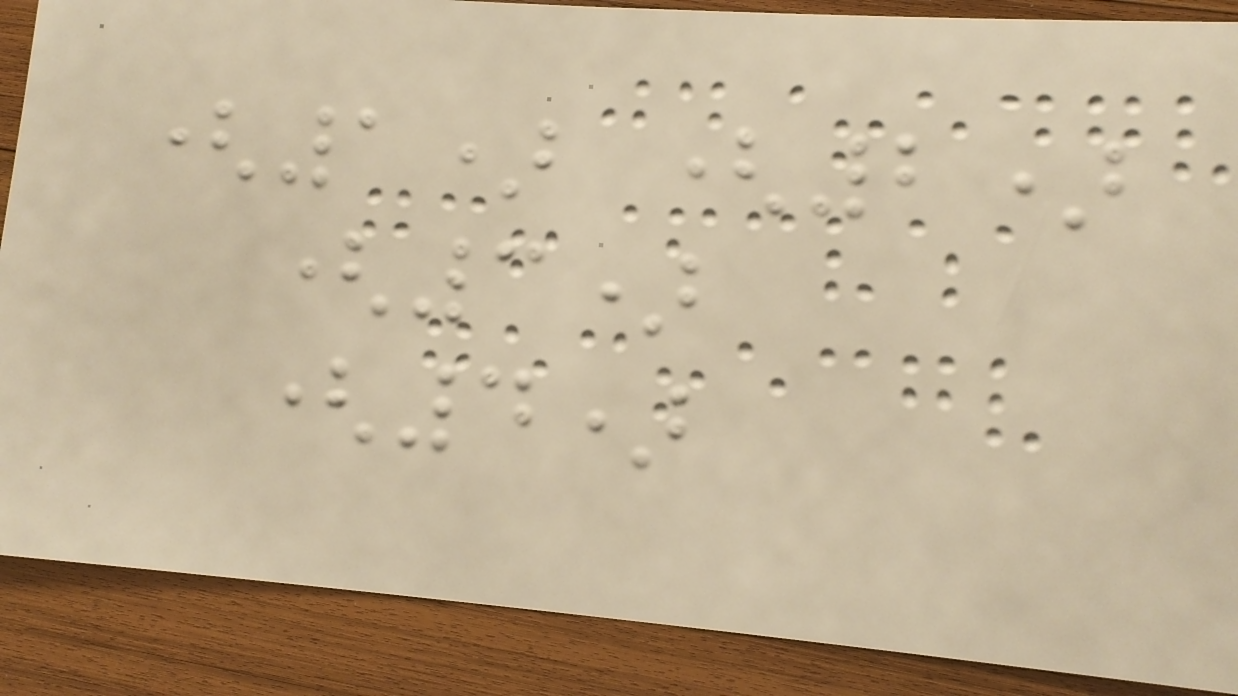(1) (2)
(3)
(4)
